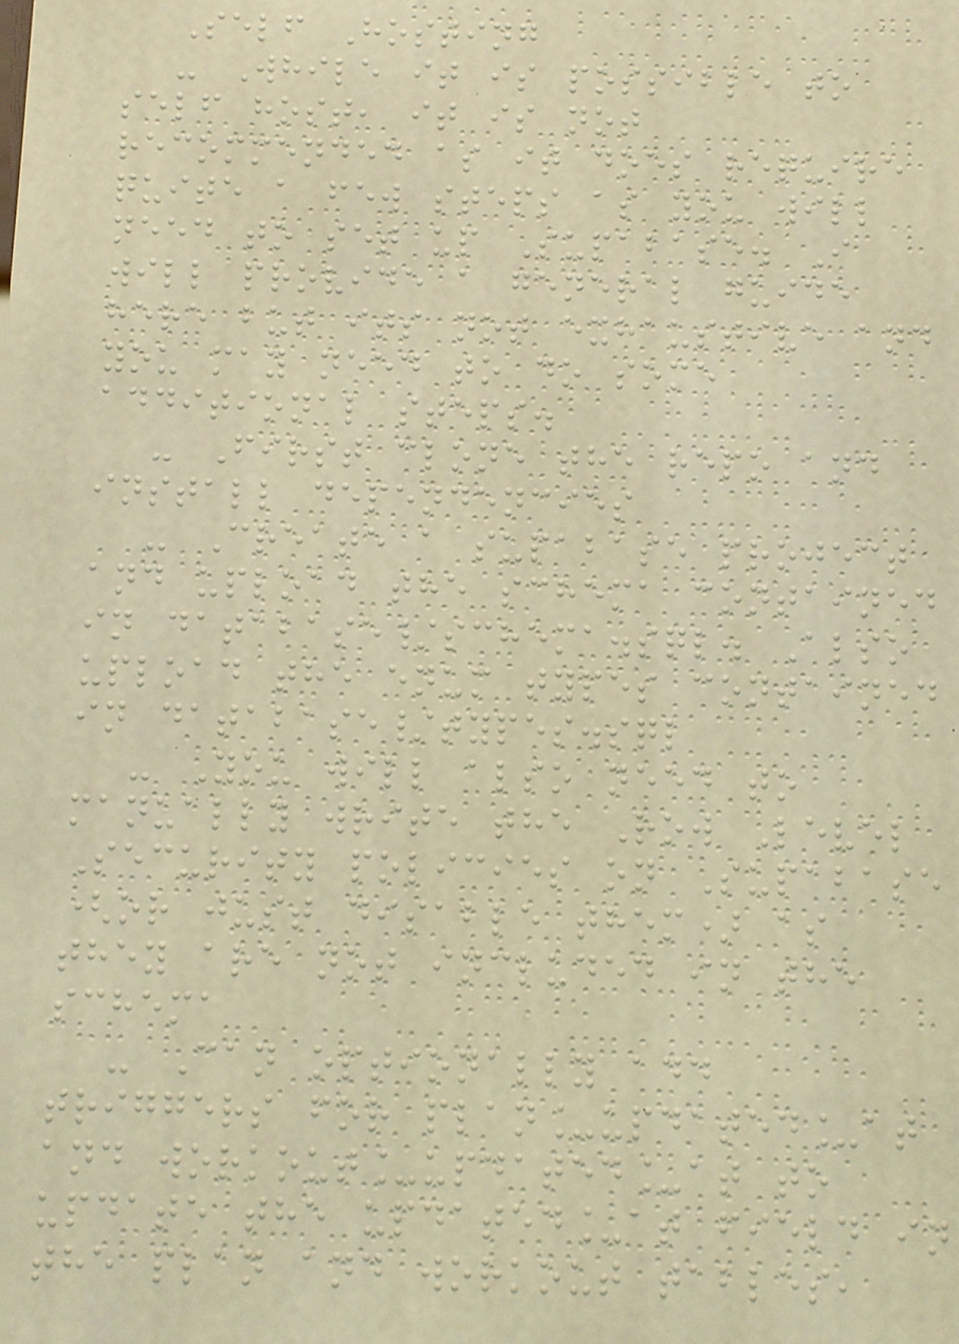Self Hosting
- While it is possible to
self host, it is not
recommended as it does require
quite a few steps as you will
need to set up Supabase. I
will provide a general guide
here but its not exhaustive and
you may need to do some
additional steps.
- First clone the repo and
install dependencies
- Create a supabase project
and upload the schema contained
in database/schema.sql. Also
upload the enum types contained
in database/types.sql
- You will also need to
manually write the Row Level
Security policies on Supabase
(or just disable them) as
they are not included in the
schema
- Can optionally add
triggers for plan_updated_at
and workout_updated_at to
update the updated_at field in
the plan and workout tables,
